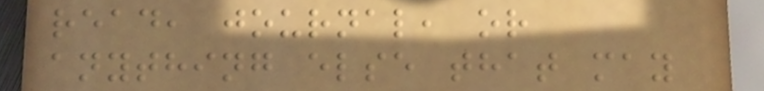read, journal, or
anything else that may
